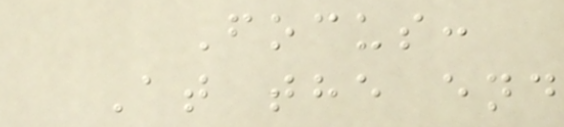Focus:
At the end
